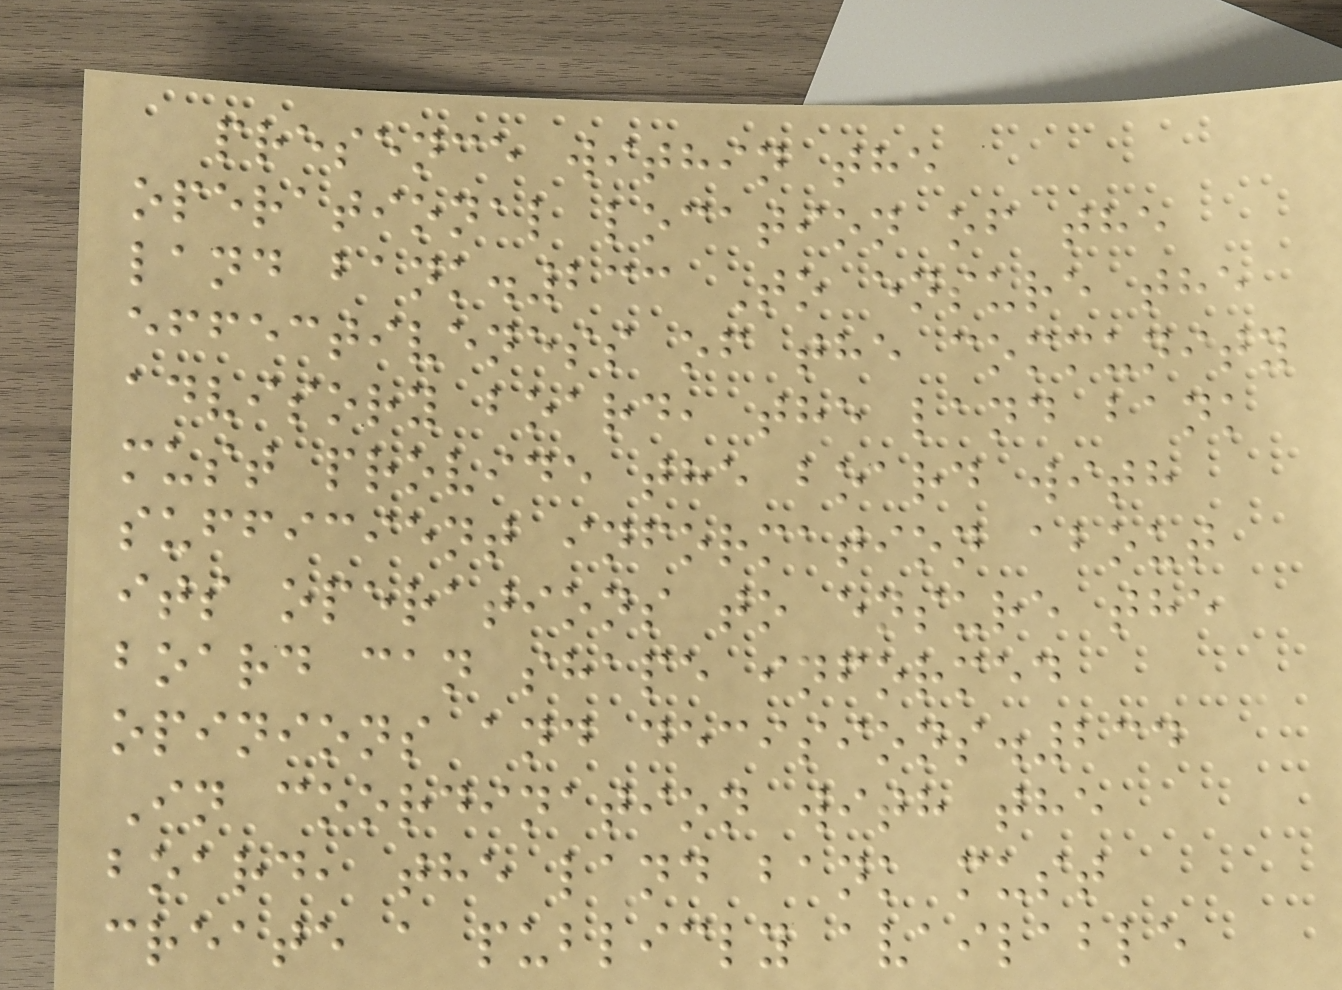presence within the
operational location of the
land bank.233 To ensure the
effectiveness of the community
advisory board, the land bank
must provide the board with
sufficient information about
its operations to ensure the
board can shape informed
opinions and decisions.234
In coordination with the
board, the land bank must
create a publicly available
